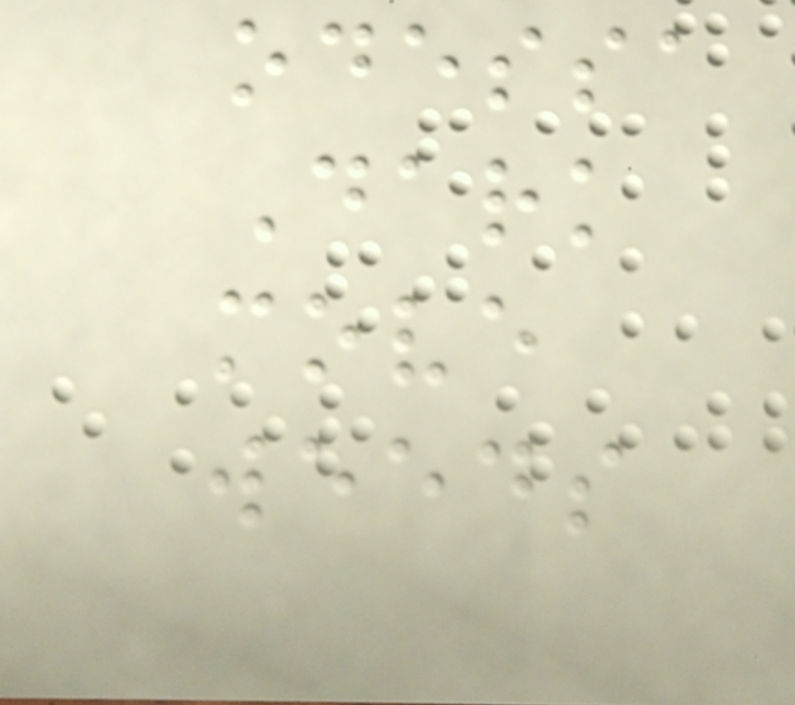odessa
Dark
move
weeds
